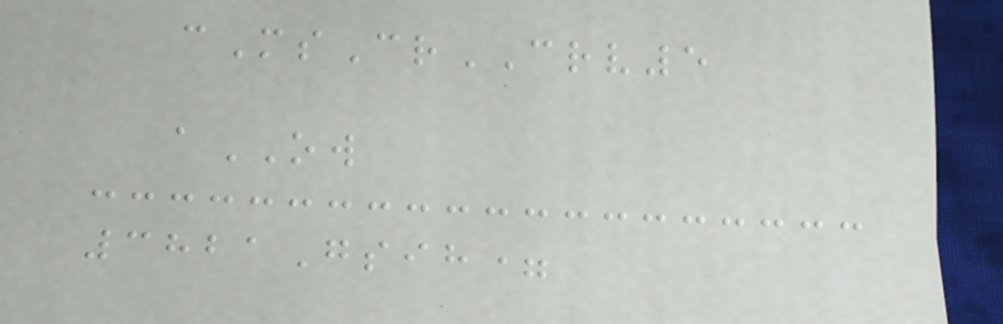cMsCrCRV5
aOW
3821Gsih=
